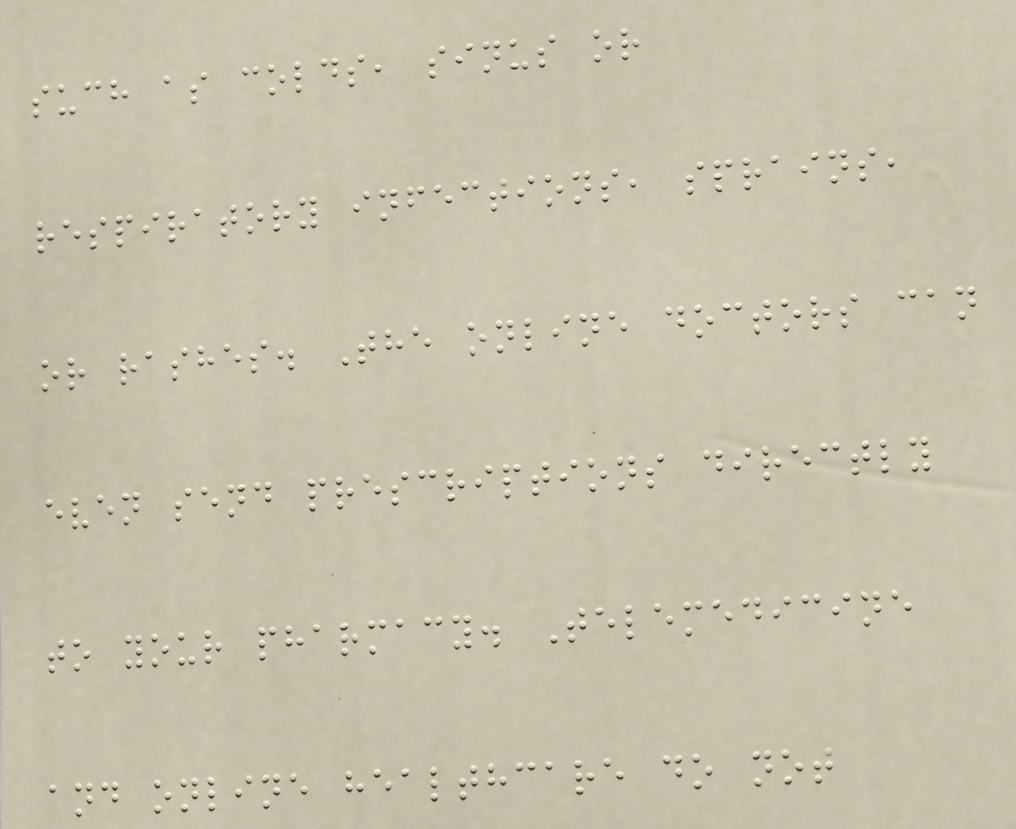such as colds, sinus or
respiratory infections, sprains,
or rashes. The online doctors can
even send prescriptions directly
to your pharmacy. Telemedicine
and online healthcare do not
